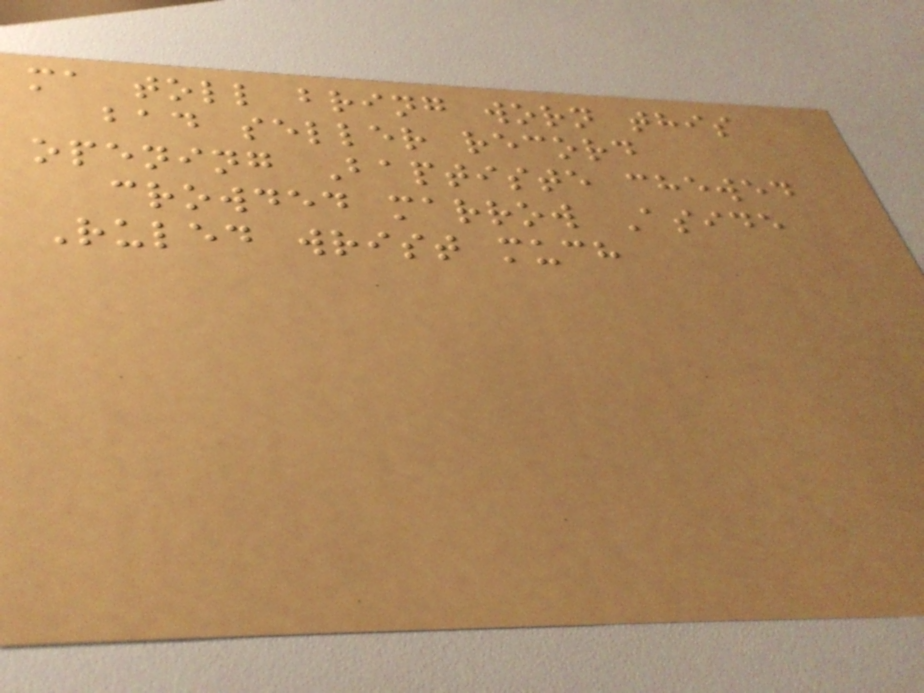ma toll bring worn this
bad seller record
opening Baptiste chewed
crowded marrow Aside
Ruled wrist much
